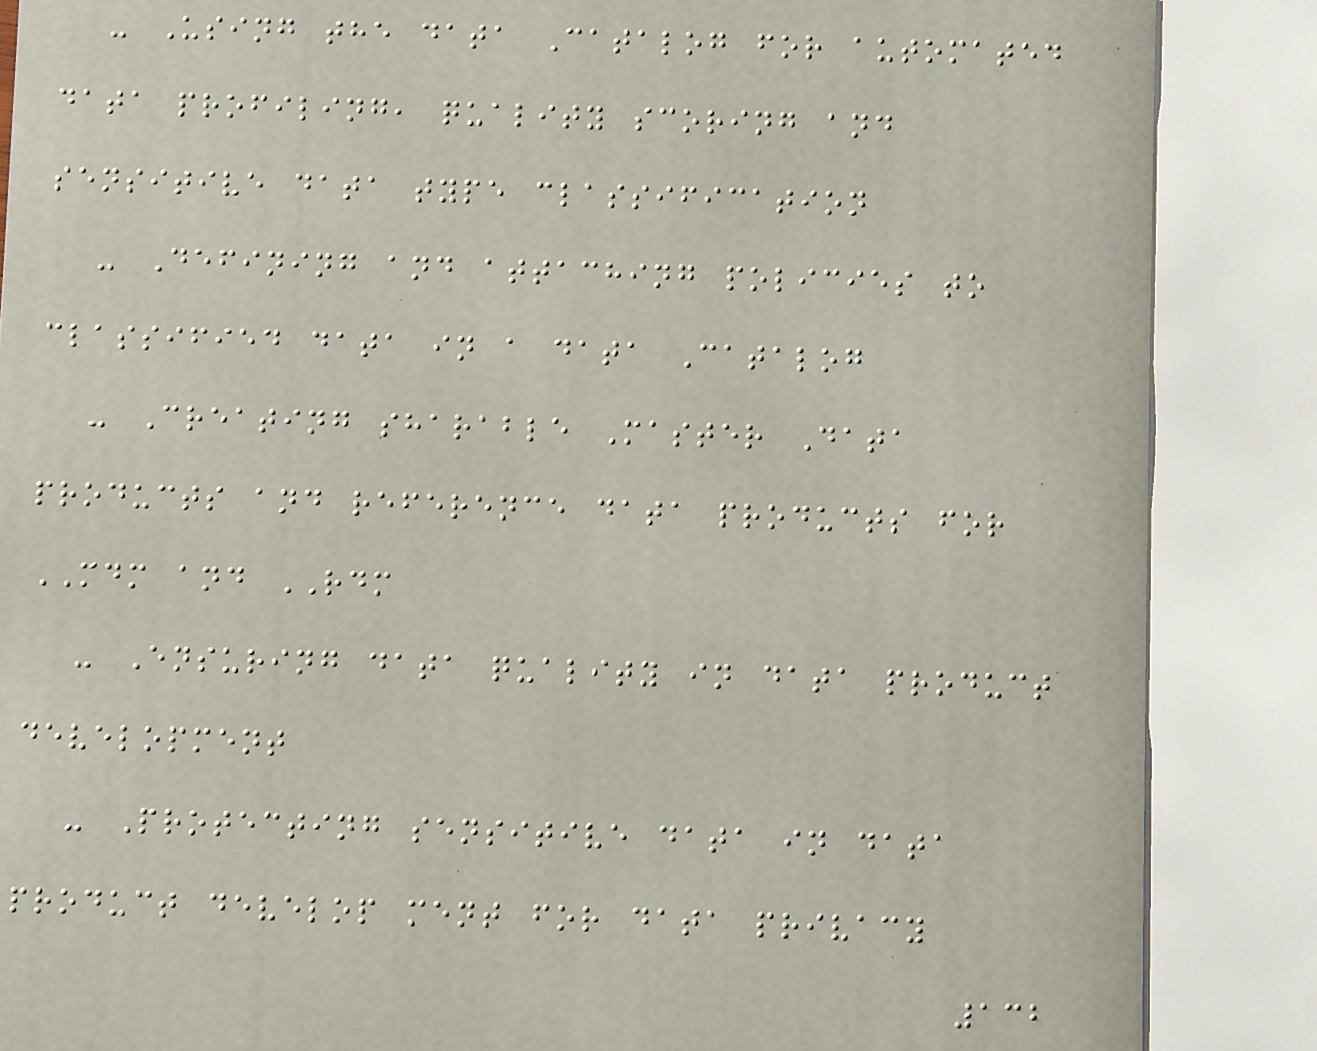- Using the data Catalog for automated
data profiling, quality scoring and
sensitive data type classification
- Defining and attaching policies to
classified data in a data Catalog
- Creating sharable Master Data
products and reference data products for
MDM and RDM
- Ensuring data quality in data product
development
- Protecting sensitive data in data
product develop ment for data privacy
132
